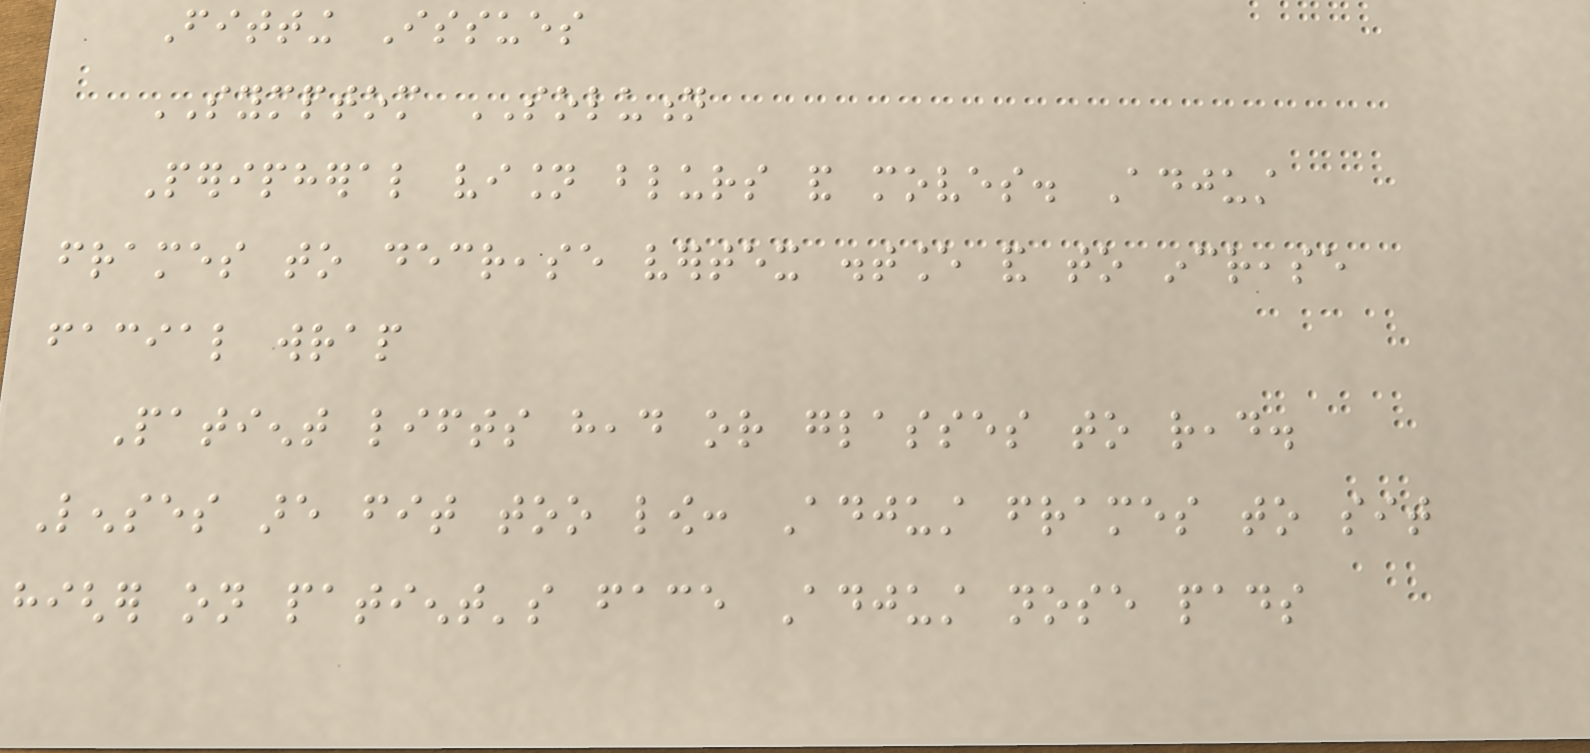Fitting Issues
SYMPTOM SOLUTION
Peripheral vision blurs and moves. Adjust
frames to decrease vertex distance and to increase
facial wrap
Patient lifts head or glasses to read.
Lenses are fit too low: Adjust frames to sit
higher on patient's face Adjust nose pads
